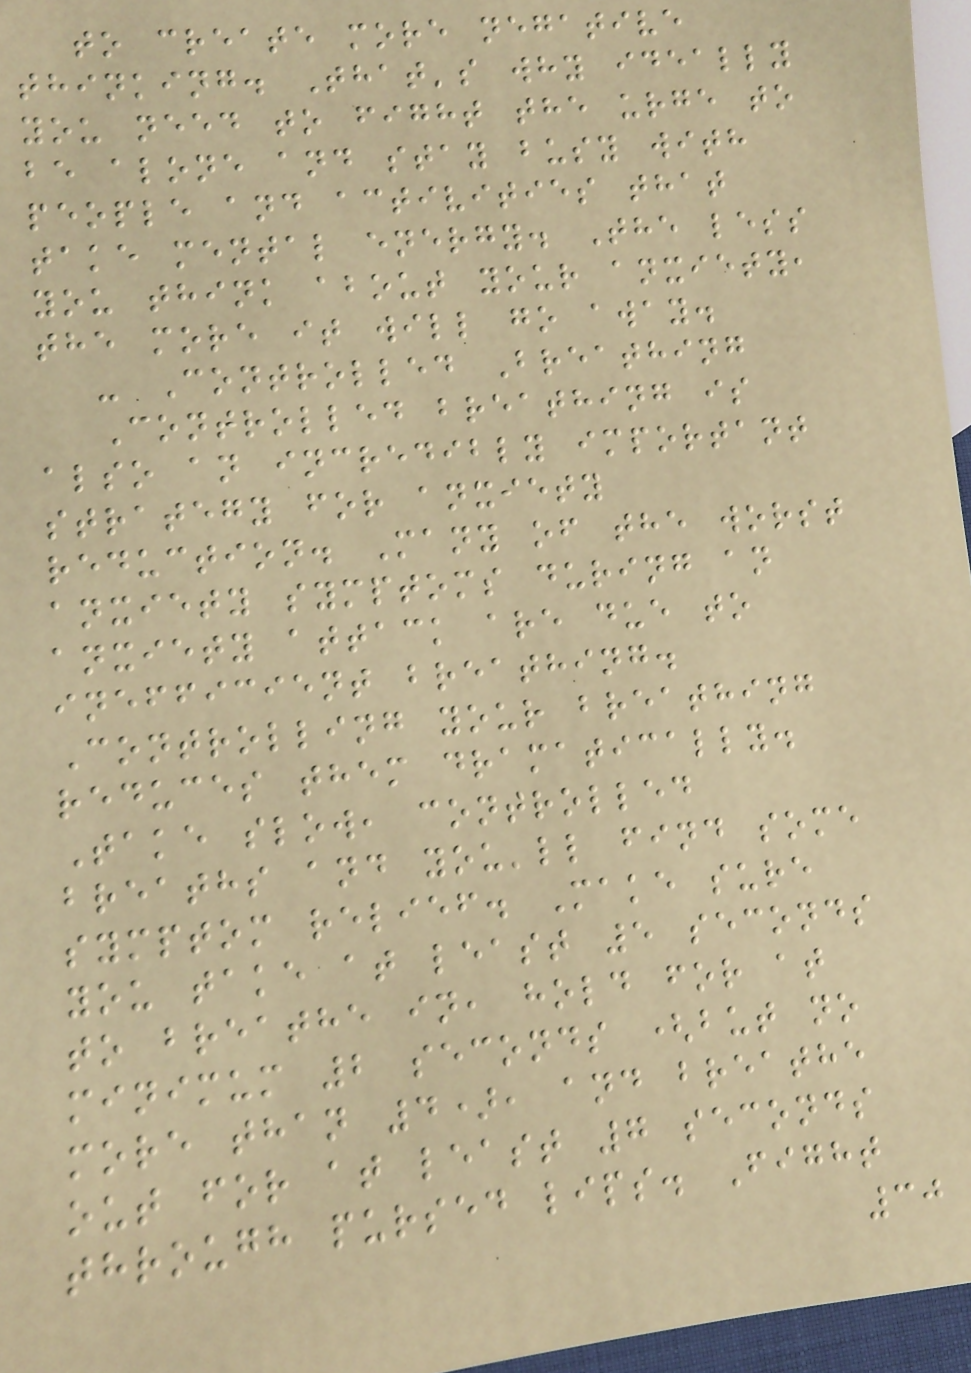to create more negative
thinking. That's why ideally
you need to fight the urge to
be alone and stay busy with
people and activities that
take mental energy. The less
you think about your anxiety,
the more it will go away.
- Controlled Breathing
Controlled breathing is
also an incredibly important
strategy for anxiety
reduction. Many of the worst
anxiety symptoms during an
anxiety attack are due to
inefficient breathing.
Controlling your breathing
reduces them dramatically.
Take slow, controlled
breaths and you'll find some
symptom relief. Make sure
you take at least 5 seconds
to breathe in, hold for at
minimum 2 seconds (but no
more than 4), and breathe
out for at least 7 seconds
through pursed lips. Fight
30
